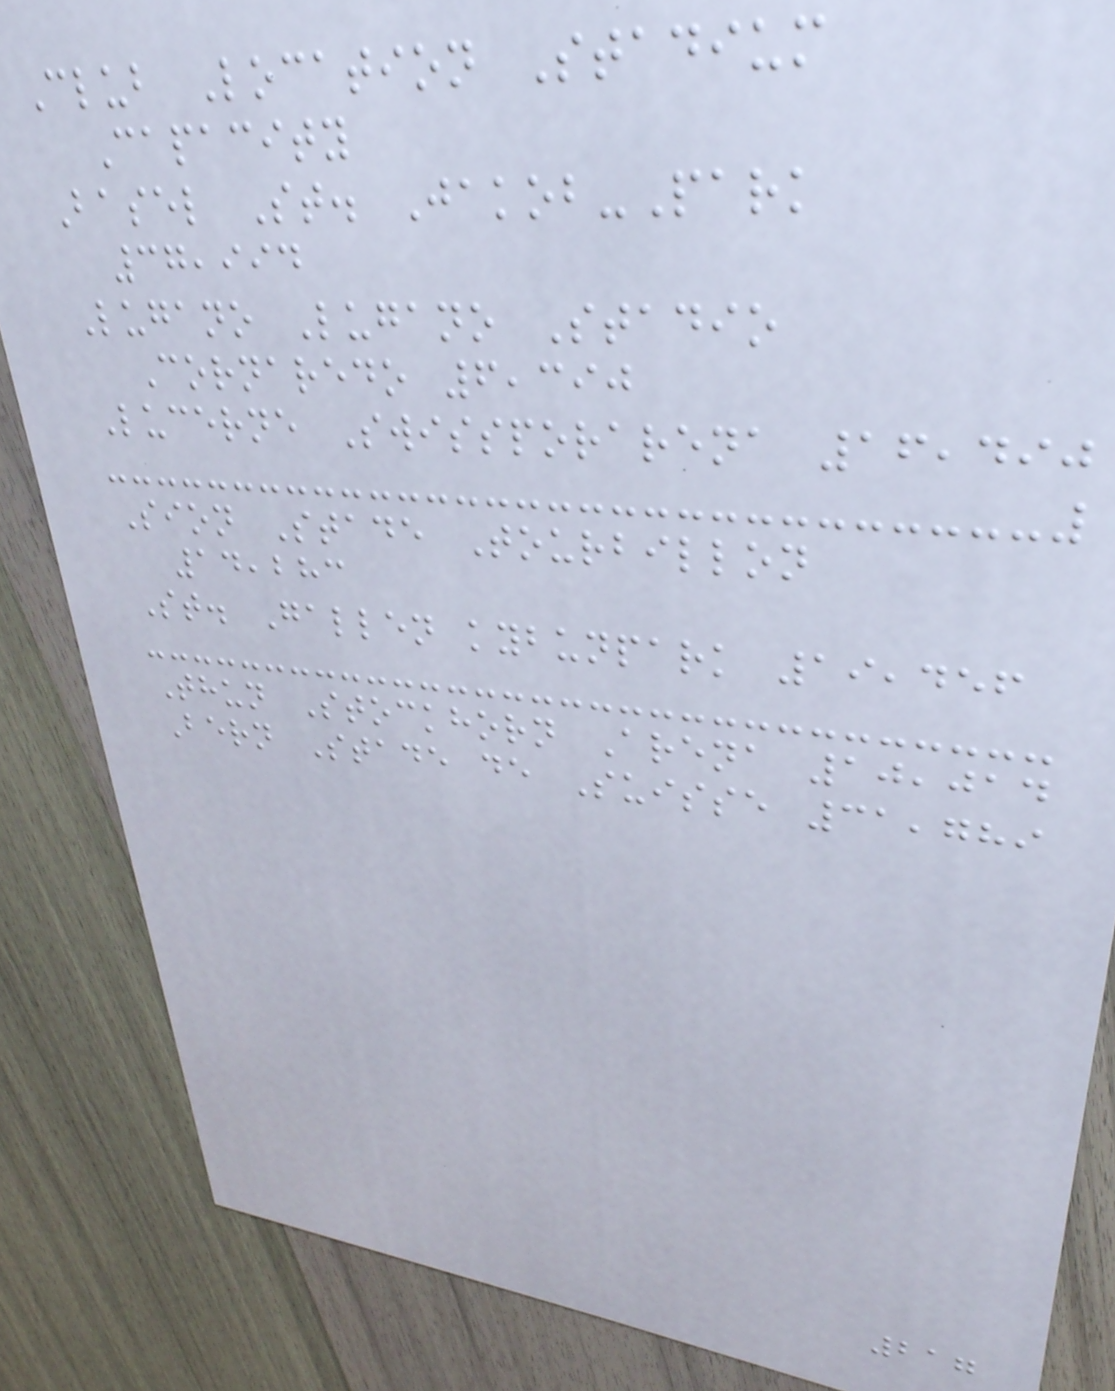Club Location Stadium
Capacity
Basel St. Jakob-Park
37,994
Lugano Lugano Stadio
Cornaredo 6,390
Lucerne Swissporarena 16,490
Sion Stade Tourbillon
14,283
St. Gallen kybunpark 19,456
Thun Stockhorn Arena 10,014
Bern Stade de Suisse 31,789
217
